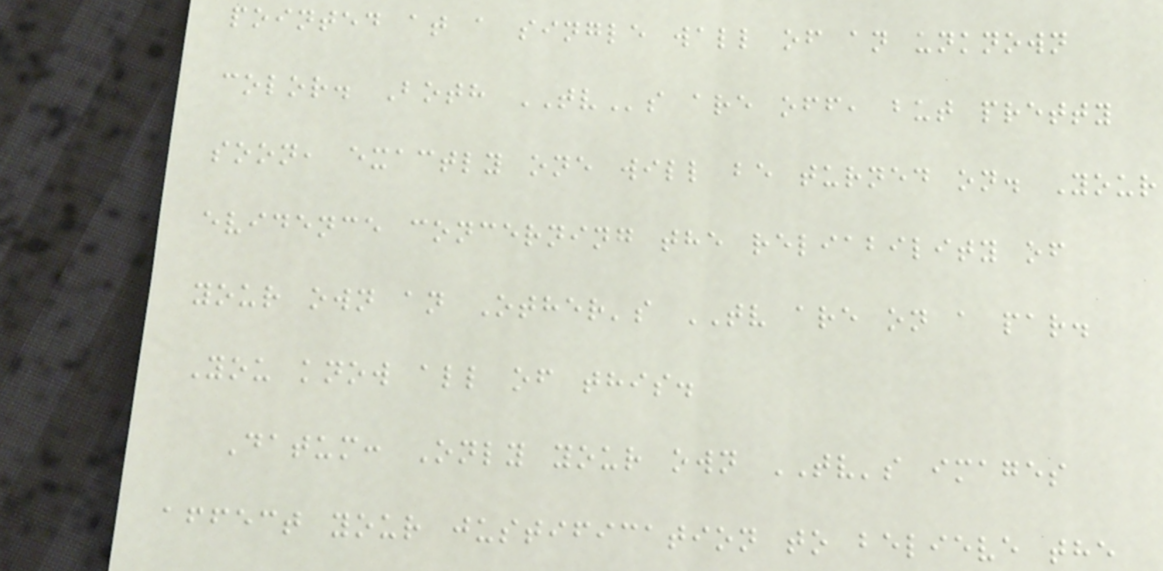pointed at a single wall of an unknown
color. Both TVs are off, but pretty
soon, exactly one will be turned on. Your
evidence concerning the reliability of
your own an Other's TV are on a par.
You know all of this.
Datum: Only your own TV's images
affect your justification to believe the
